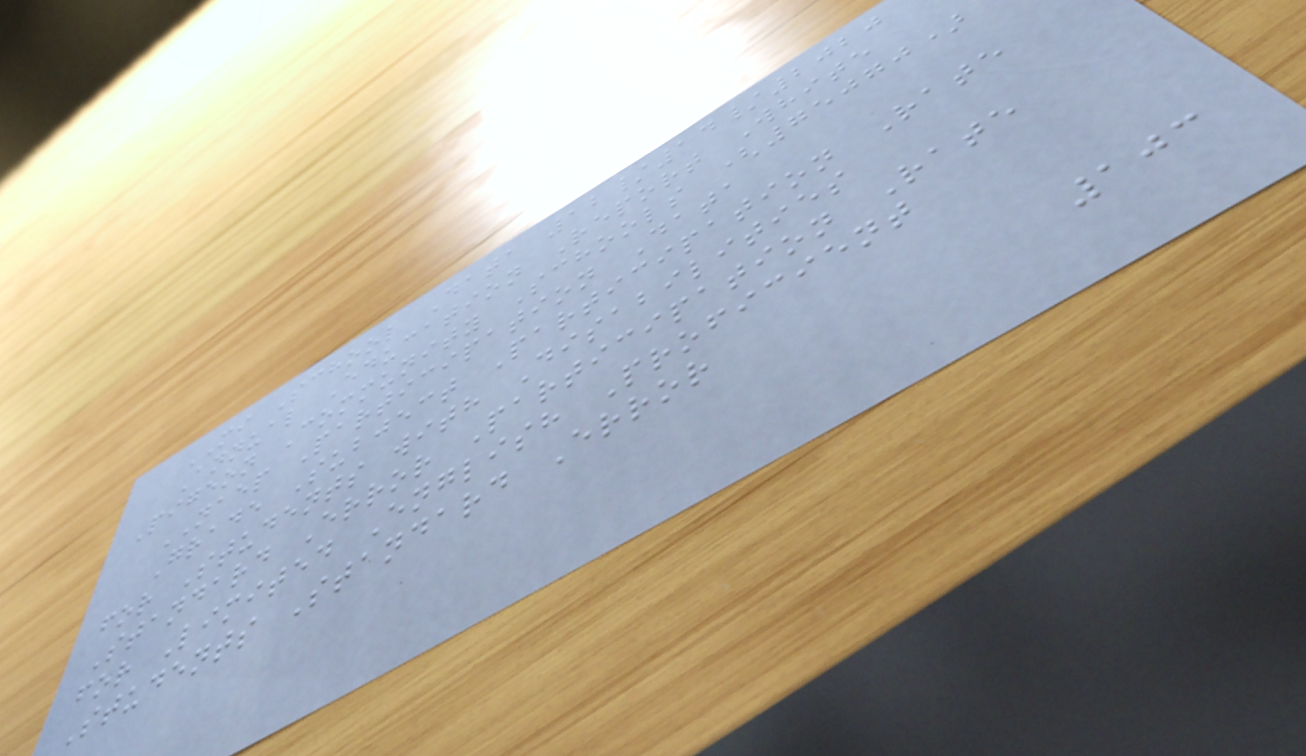MI School Data 12/14/2020
Annual Education Report White
Pigeon Community Schools (75070)
NAEP Participation Data
Grade Subject Participation Rate
for Students with Disabilities
Standard Error Participation Rate
for Limited English Proficient
Students Standard Error
103
